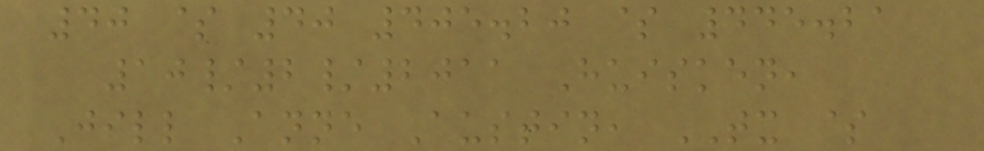40 $ 40 405.20 $ 445.21
10/2/2011 Huisken,
Jill Anne Austin, TX $
